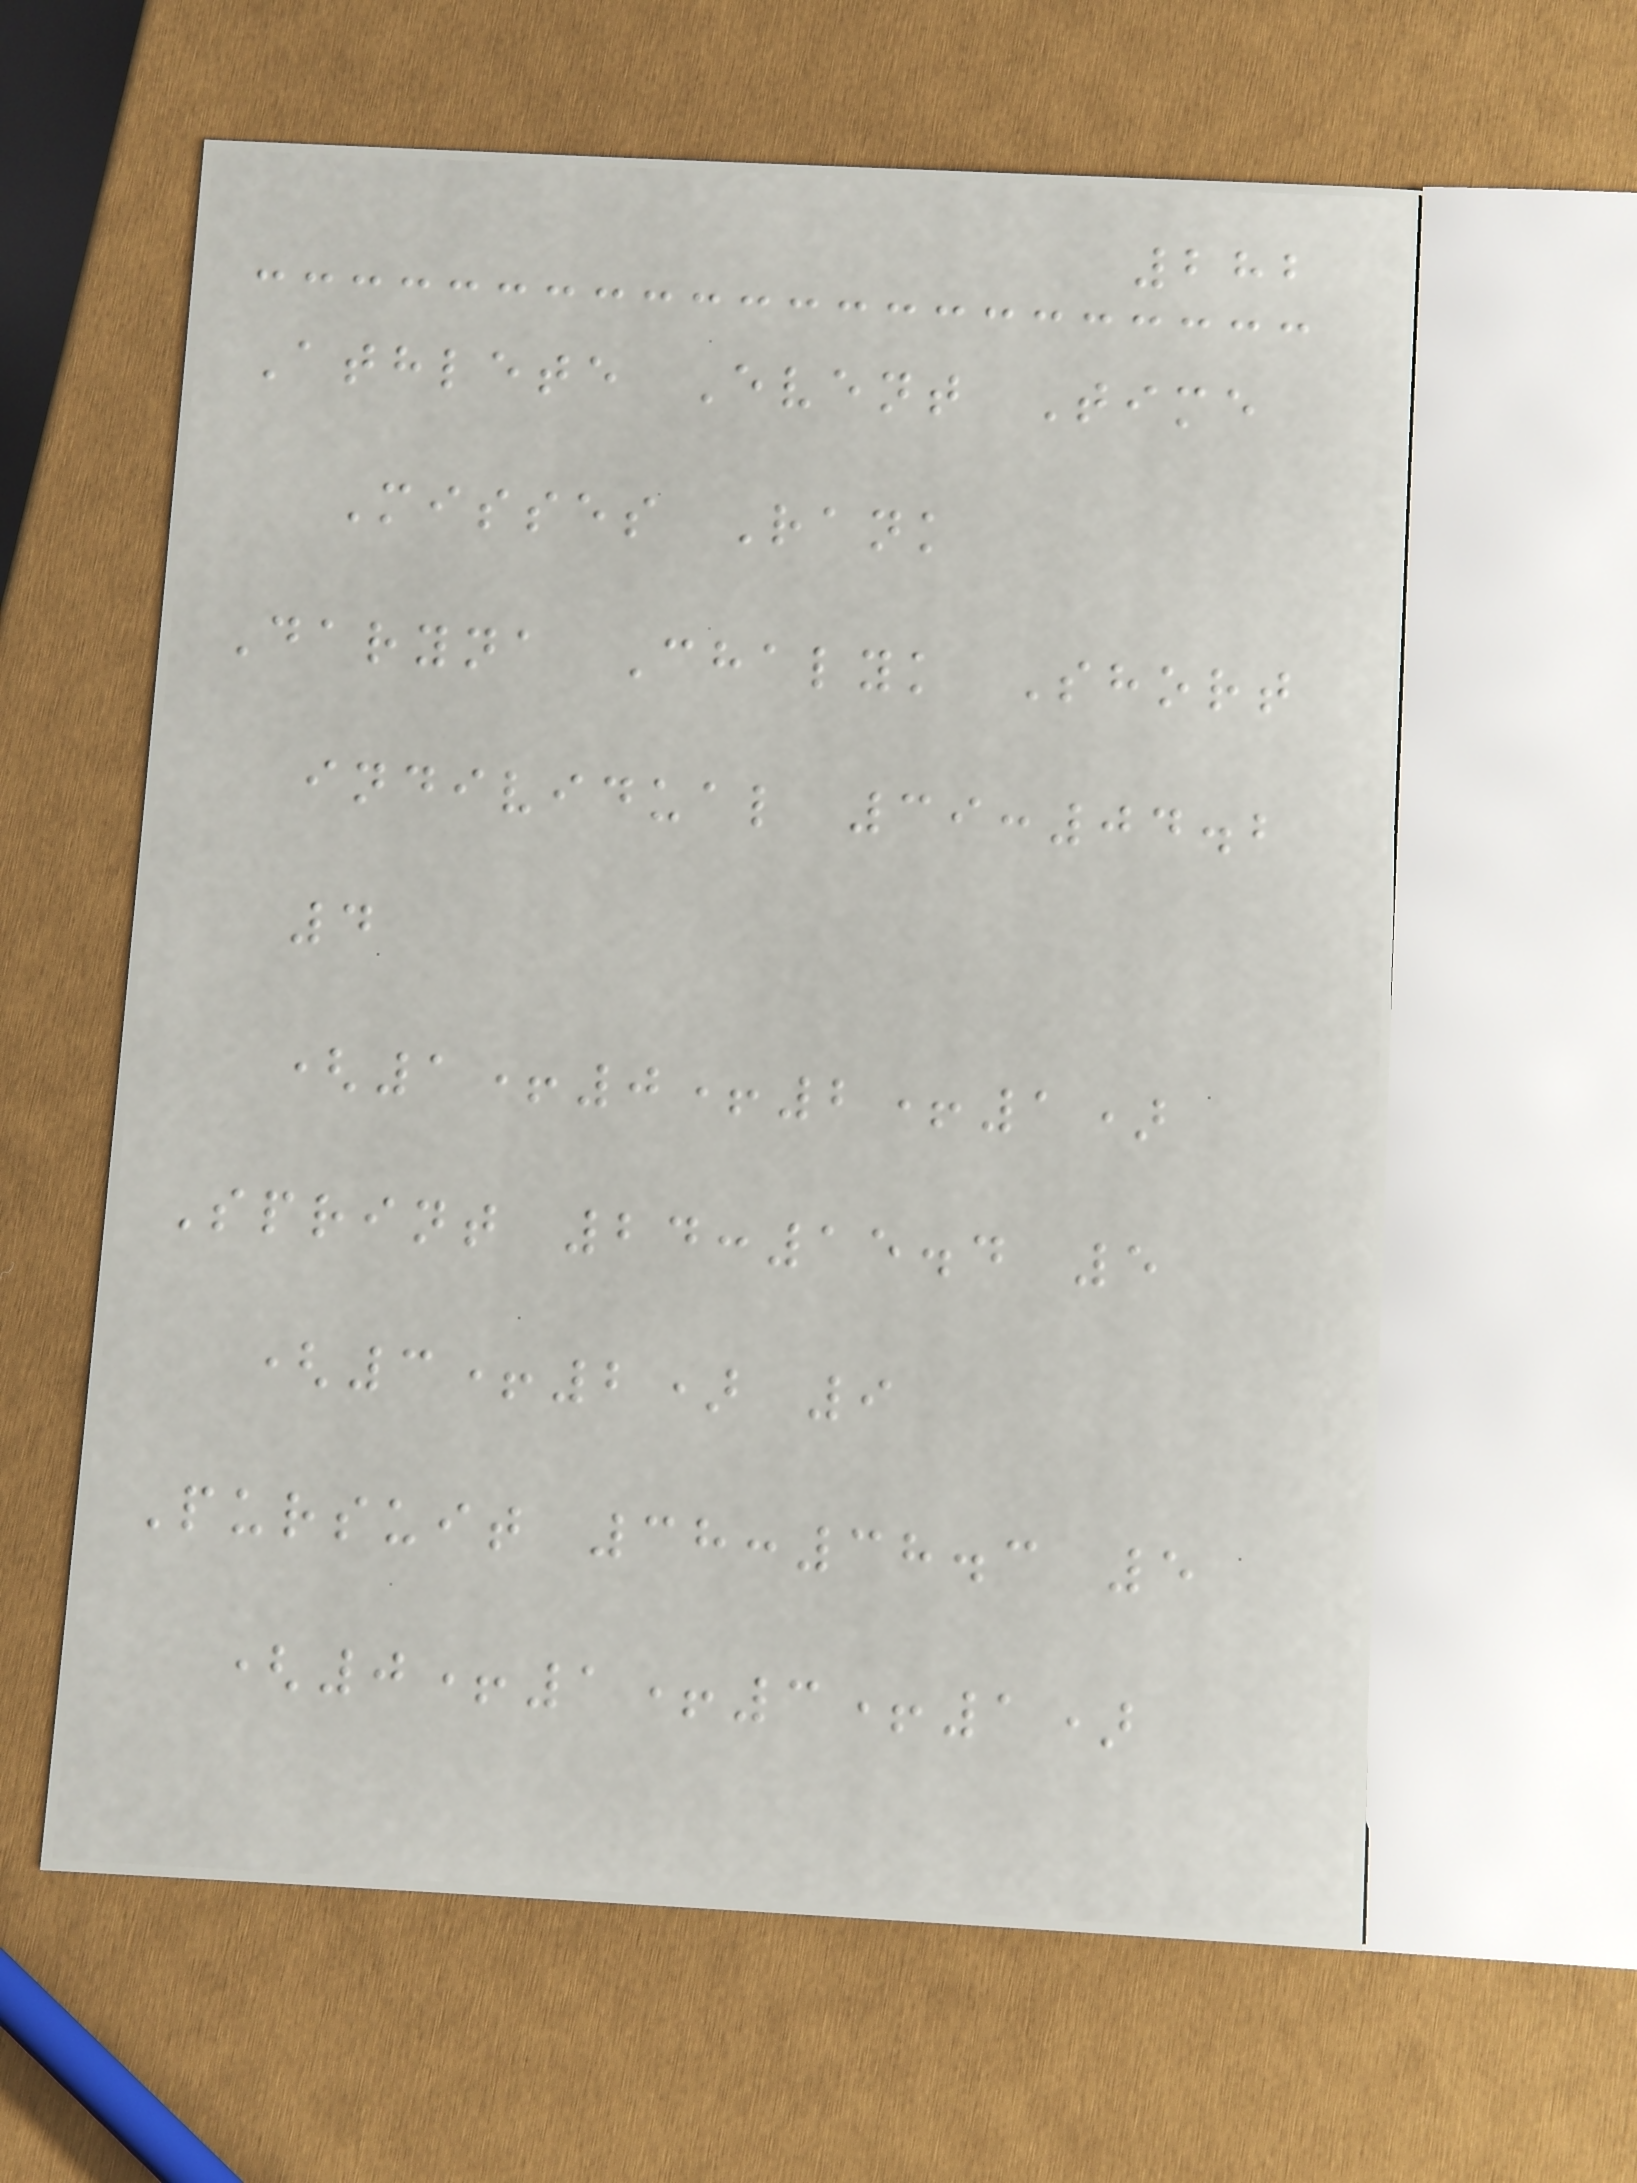282
Athlete Event Time
Misses Rank
Daryna Chalyk Short
individual 39:04.2
4
(1+0+2+1)
Sprint 24:15.4 5
(3+2) 9
Pursuit 38:38.3 5
(0+1+3+1)
